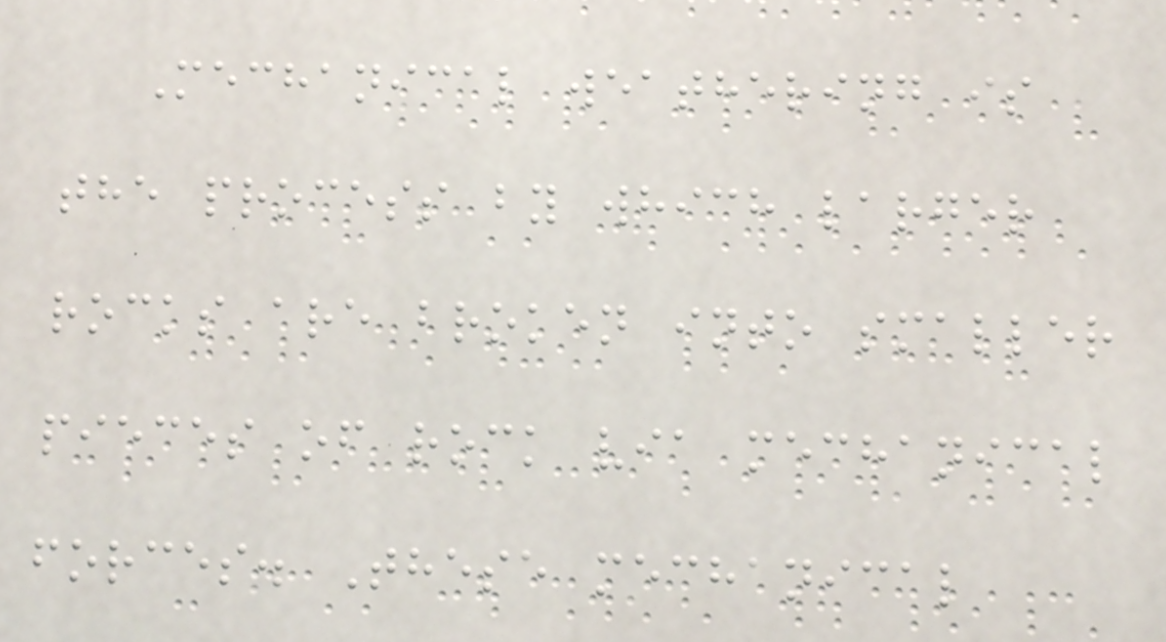Mechanical weathering is
the process by which larger
rocks are broken into smaller
pieces of rock via mechanical
forces. These mechanical
